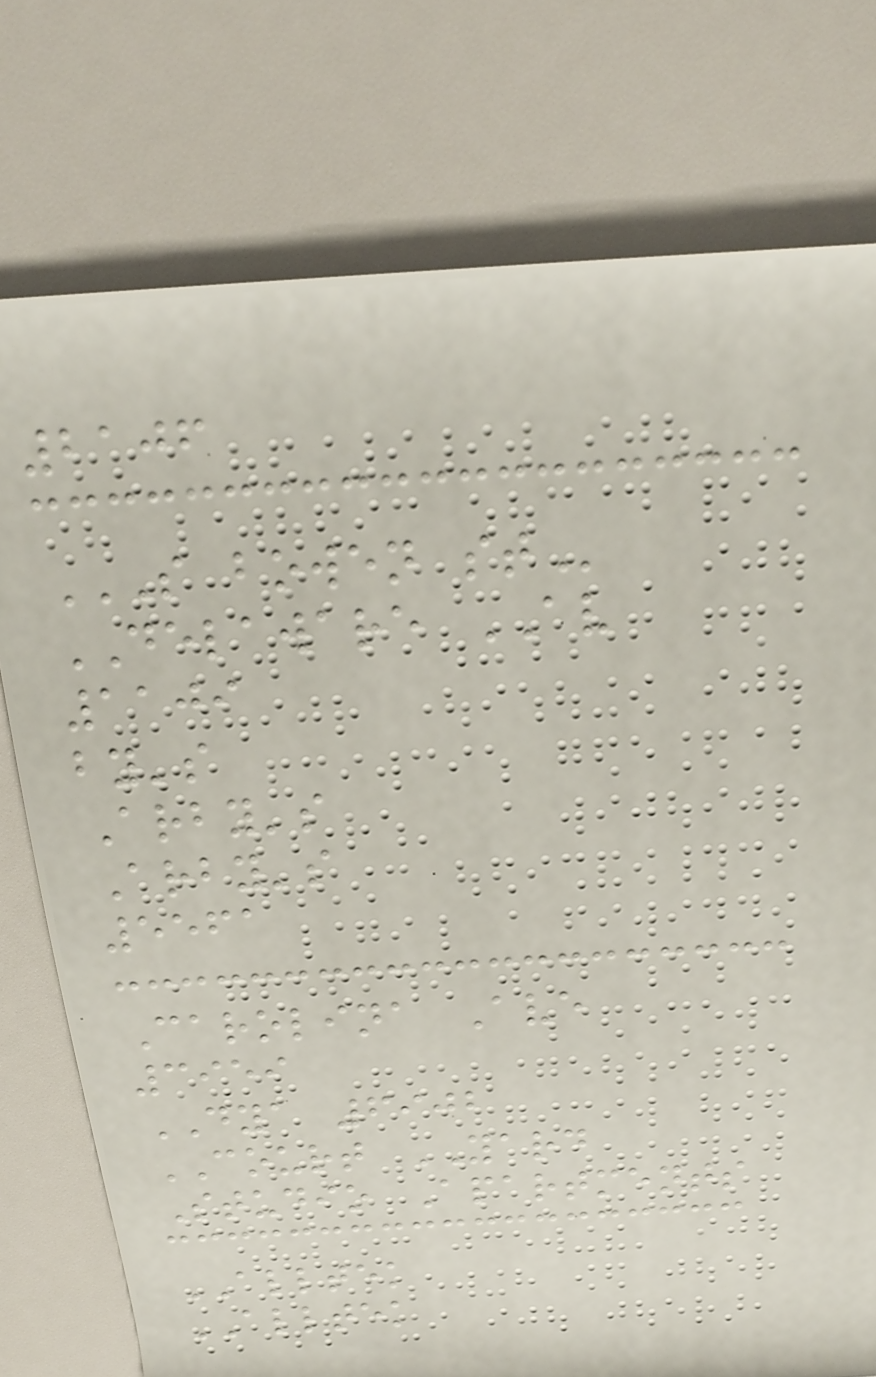2106
S BOWEN ST
DELAWARE AV
1109
by's
Arby's
Arby's
5561
Carolina Ave
3959
DYA 6902
COURT YARD
Studio Apartments
ALLTEK
ALLTEK
